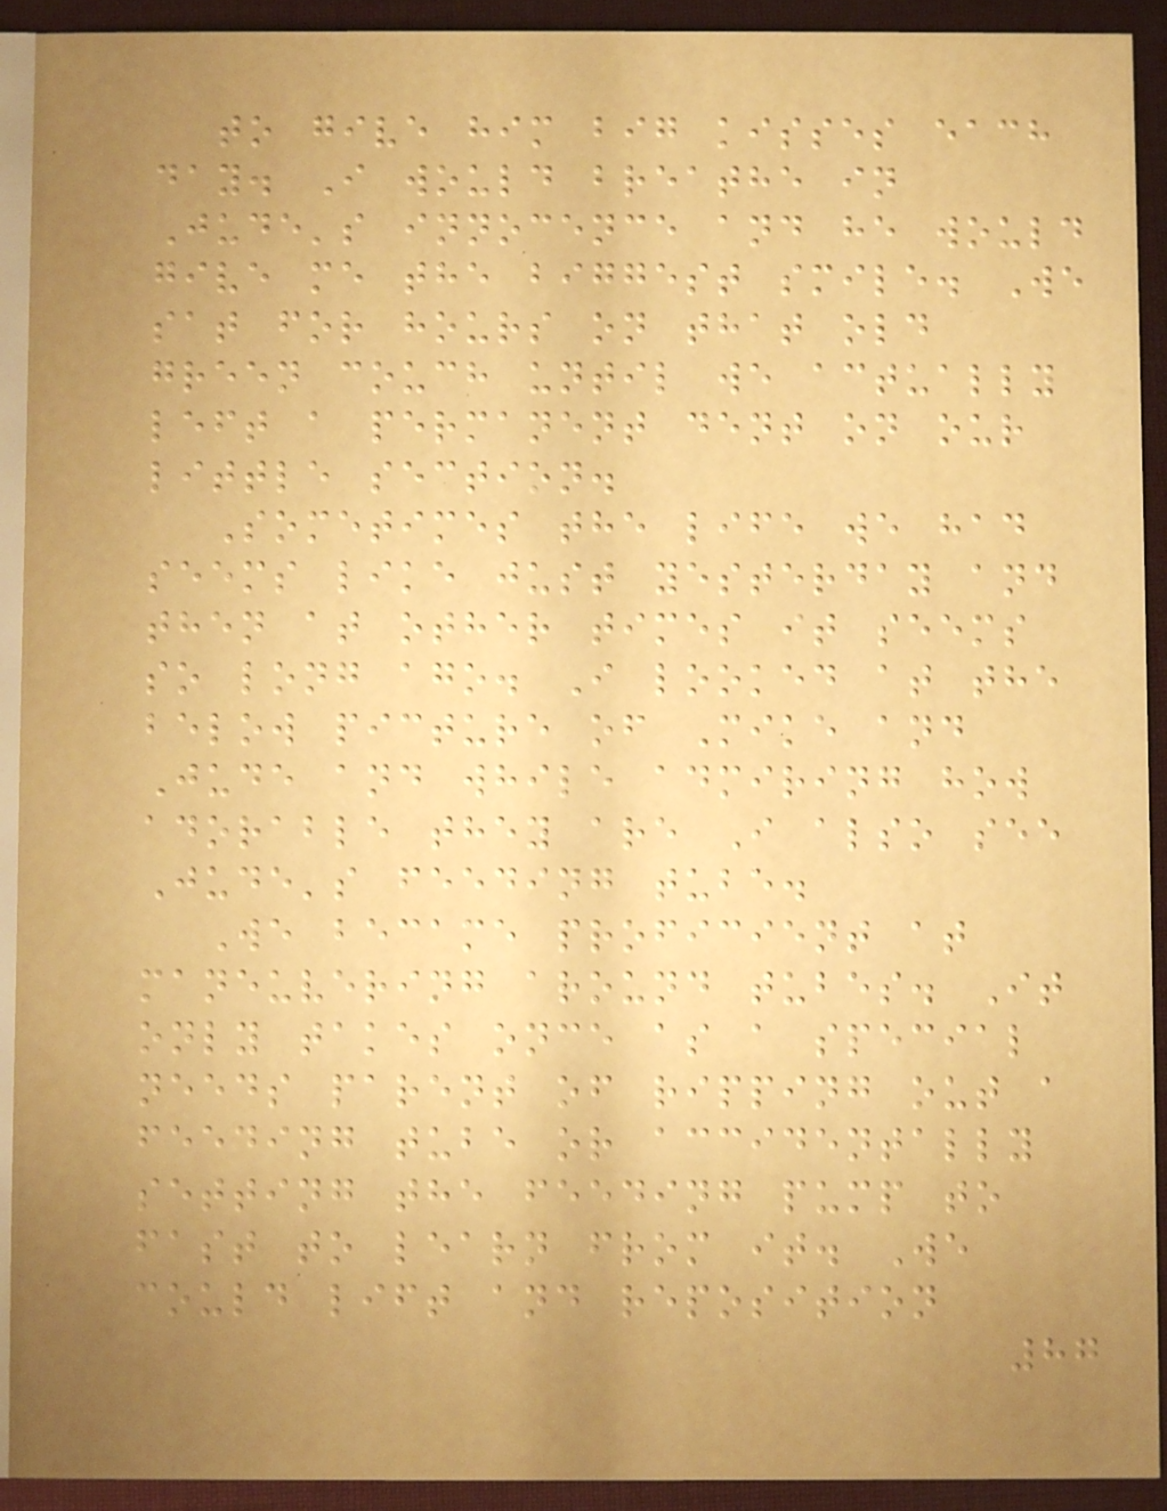to give him big kisses each
day. I would breathe in
Jude's innocence and he would
give me the biggest smile. We
sat for hours on that old
green couch until we actually
left a permanent dent on our
little section.
Sometimes the life we had
seems like just yesterday and
then at other times it seems
so long ago. I looked at the
below picture of Mike and
Jude and while admiring how
adorable they are I also see
Jude's feeding tube.
We became proficient at
maneuvering around tubes. It
only takes once as a special
needs parent of ripping out a
feeding tube or accidentally
setting the feeding pump to
fast to learn from it. We
could lift and reposition
87
